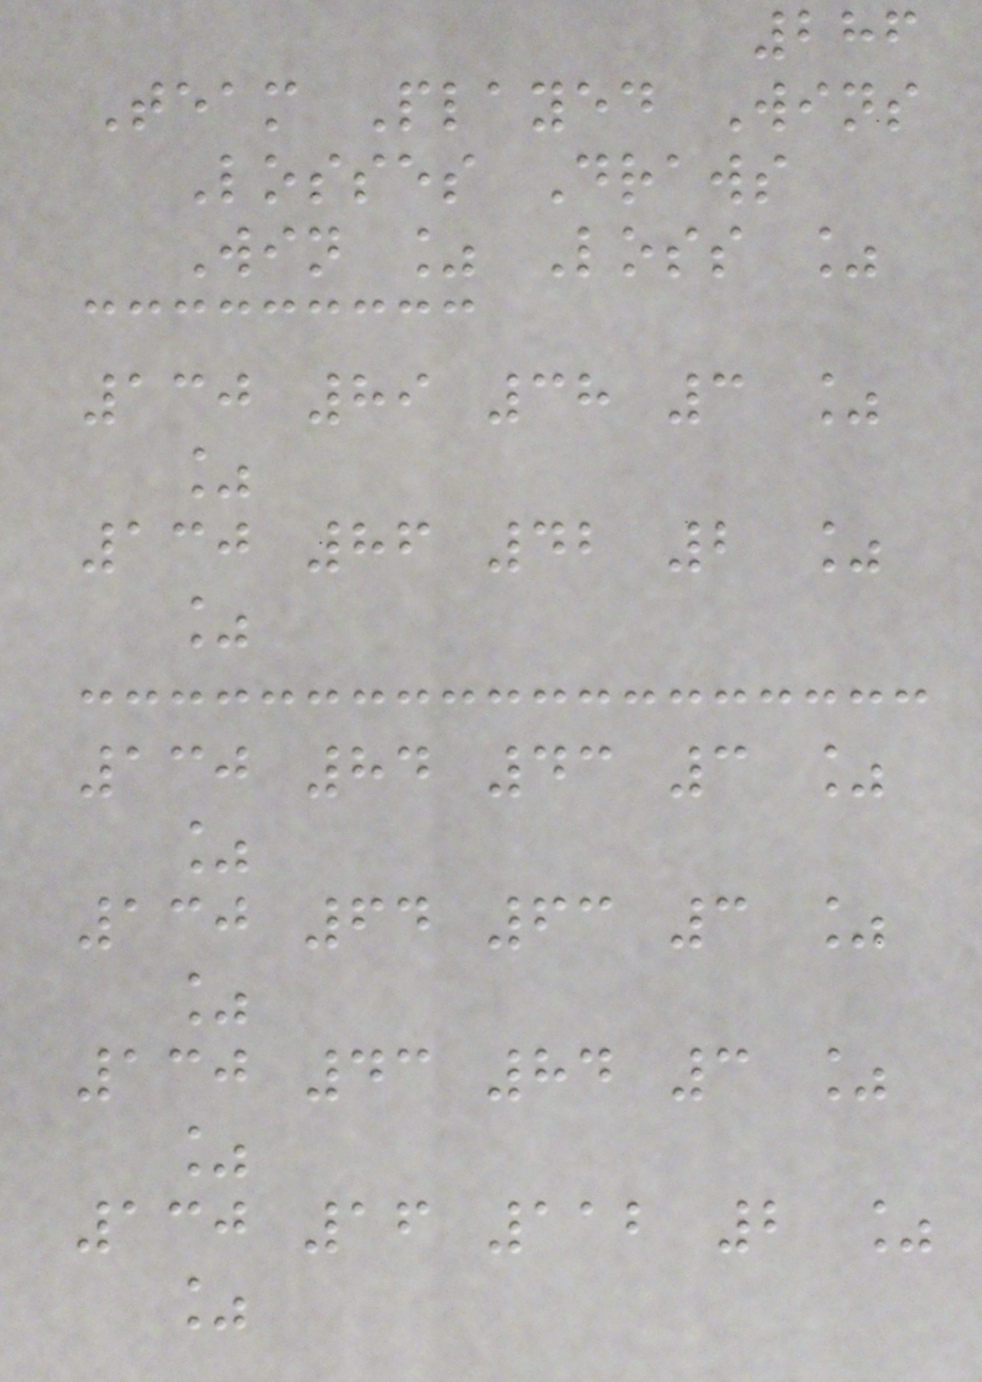286
Team Played Wins
Losses Draws
Win % Loss %
130 89 38 3 %
%
130 86 42 2 %
%
130 84 43 3 %
%
130 64 63 3 %
%
130 43 84 3 %
%
130 16 112 2 %
%
